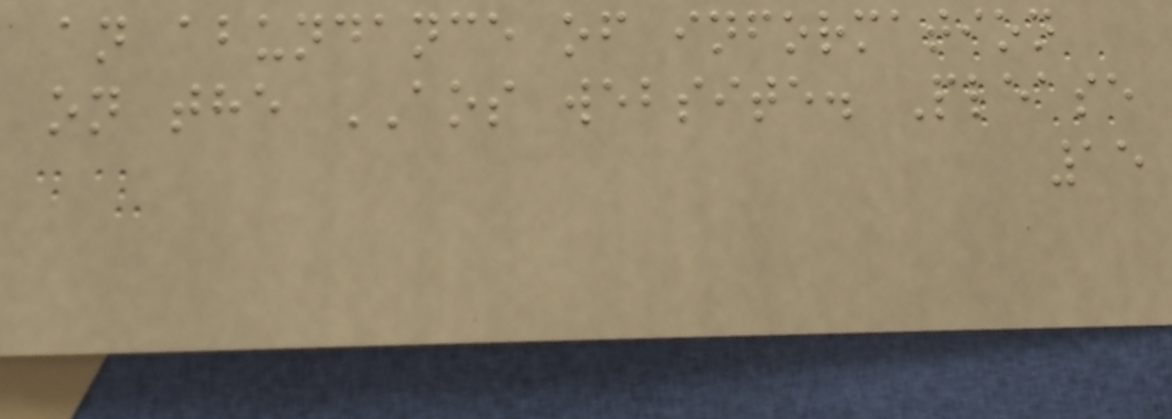an abundance of information
on the AOS website. Please
15
